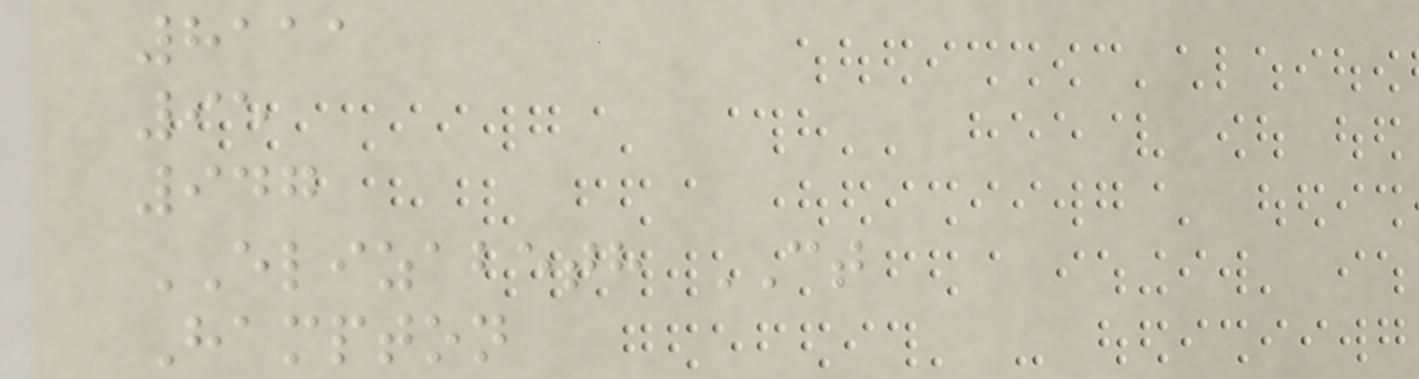8111
95
947
ELIZABETH CT
Hampton
